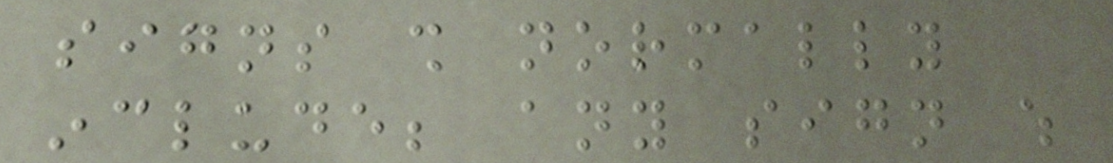signs shall normally
include; any sign which
